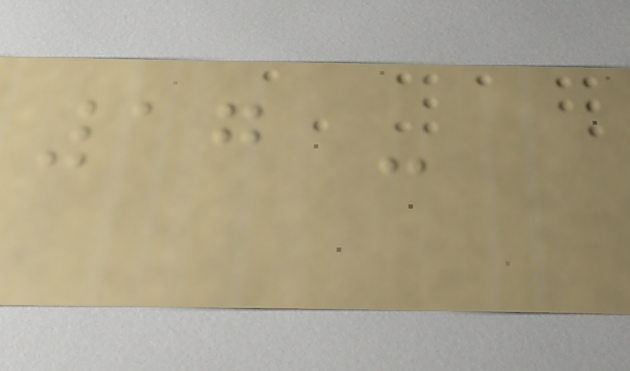17 -
